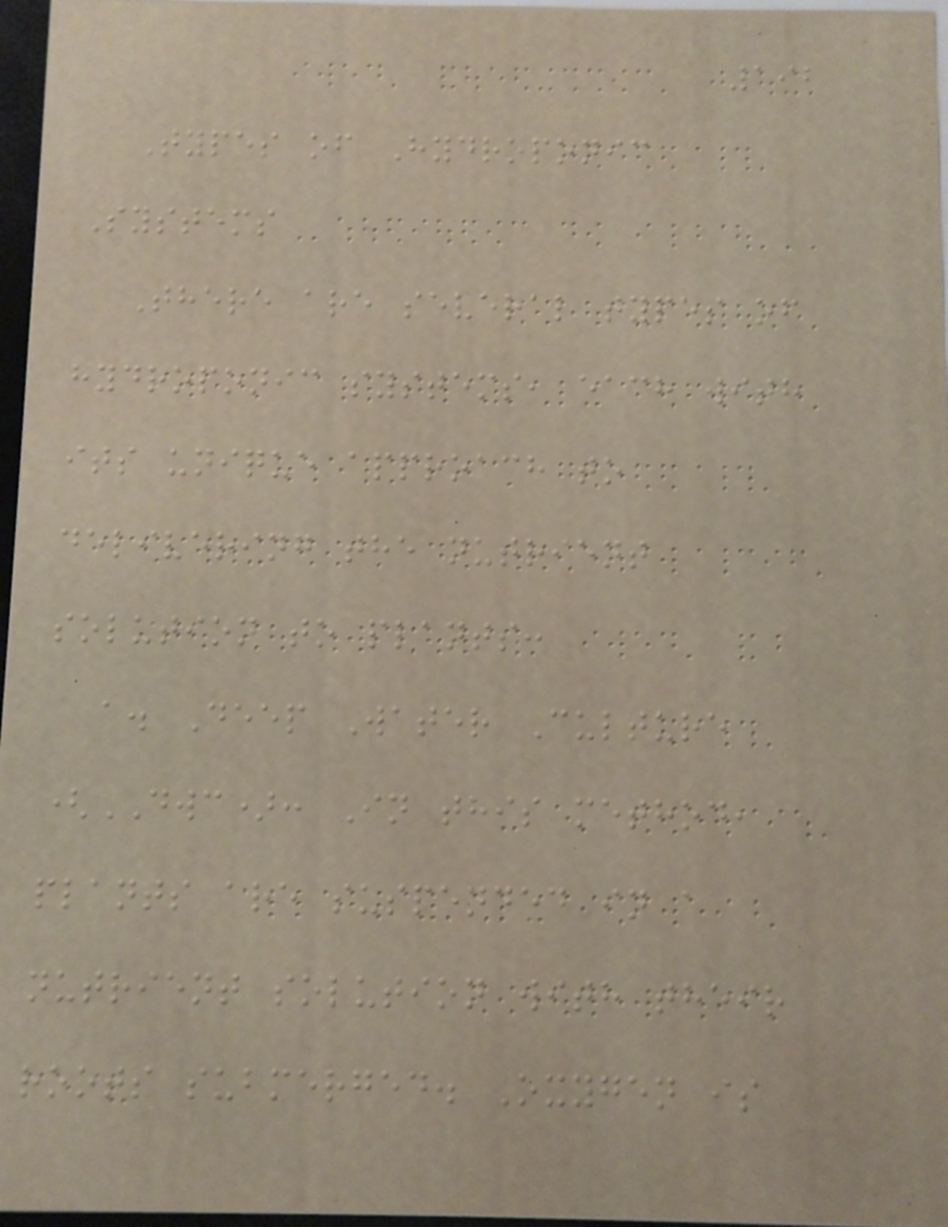192
Types of Hydroponic
Systems
There are several types of
hydroponic systems, each with
its unique approach to
delivering the nutrient
solution to plants:
a. Deep Water Culture
(DWC): In this method,
plants are suspended in a
nutrient solution with their
roots submerged. Oxygen is
